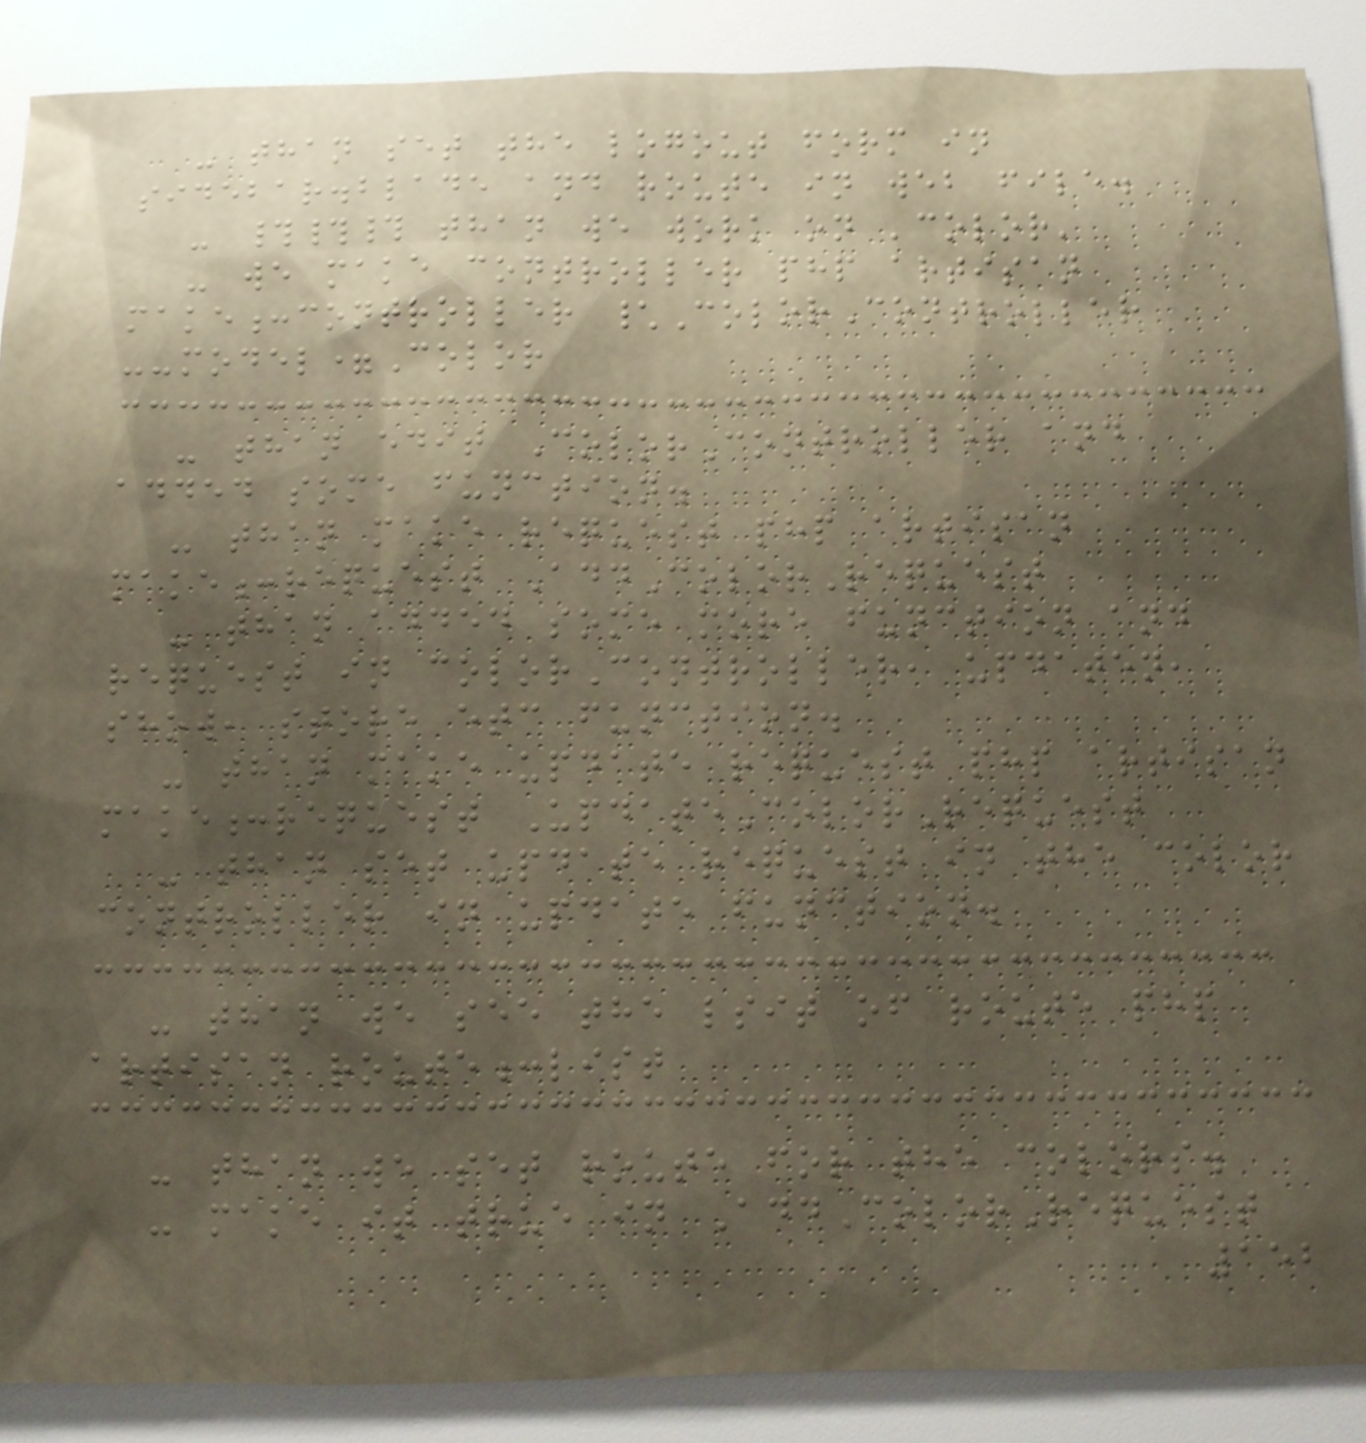- than set the logout form in
sidebar.blade and route in web file.
- ### than we work on 'color'
- we make controller php artisan
make:controller \ColorController
--model=Color
- than edit ColorController and
added some function.
- than make request php artisan
make:request AddColorRequest
- than added some more function and
request in colorController, updaten,
show, store etc function.
- than make update request php artisan
make:request UpdateColorRequest
- than set update request in the color
controller in update function.
- than we see the lsit of route php
artisan route:list
- than we set route for the colors.
- make it true in AddColorRequest
152
